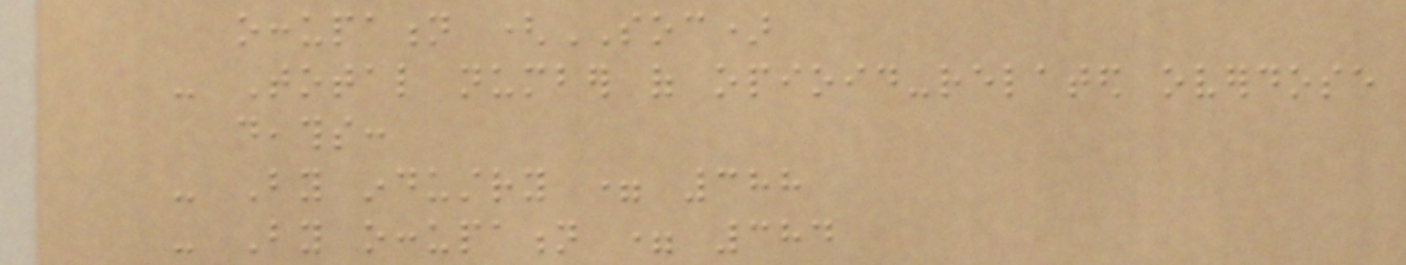occupation (SOC)
- Total number of opioid-related overdose
deaths:
- By industry = 388
- By occupation = 384
